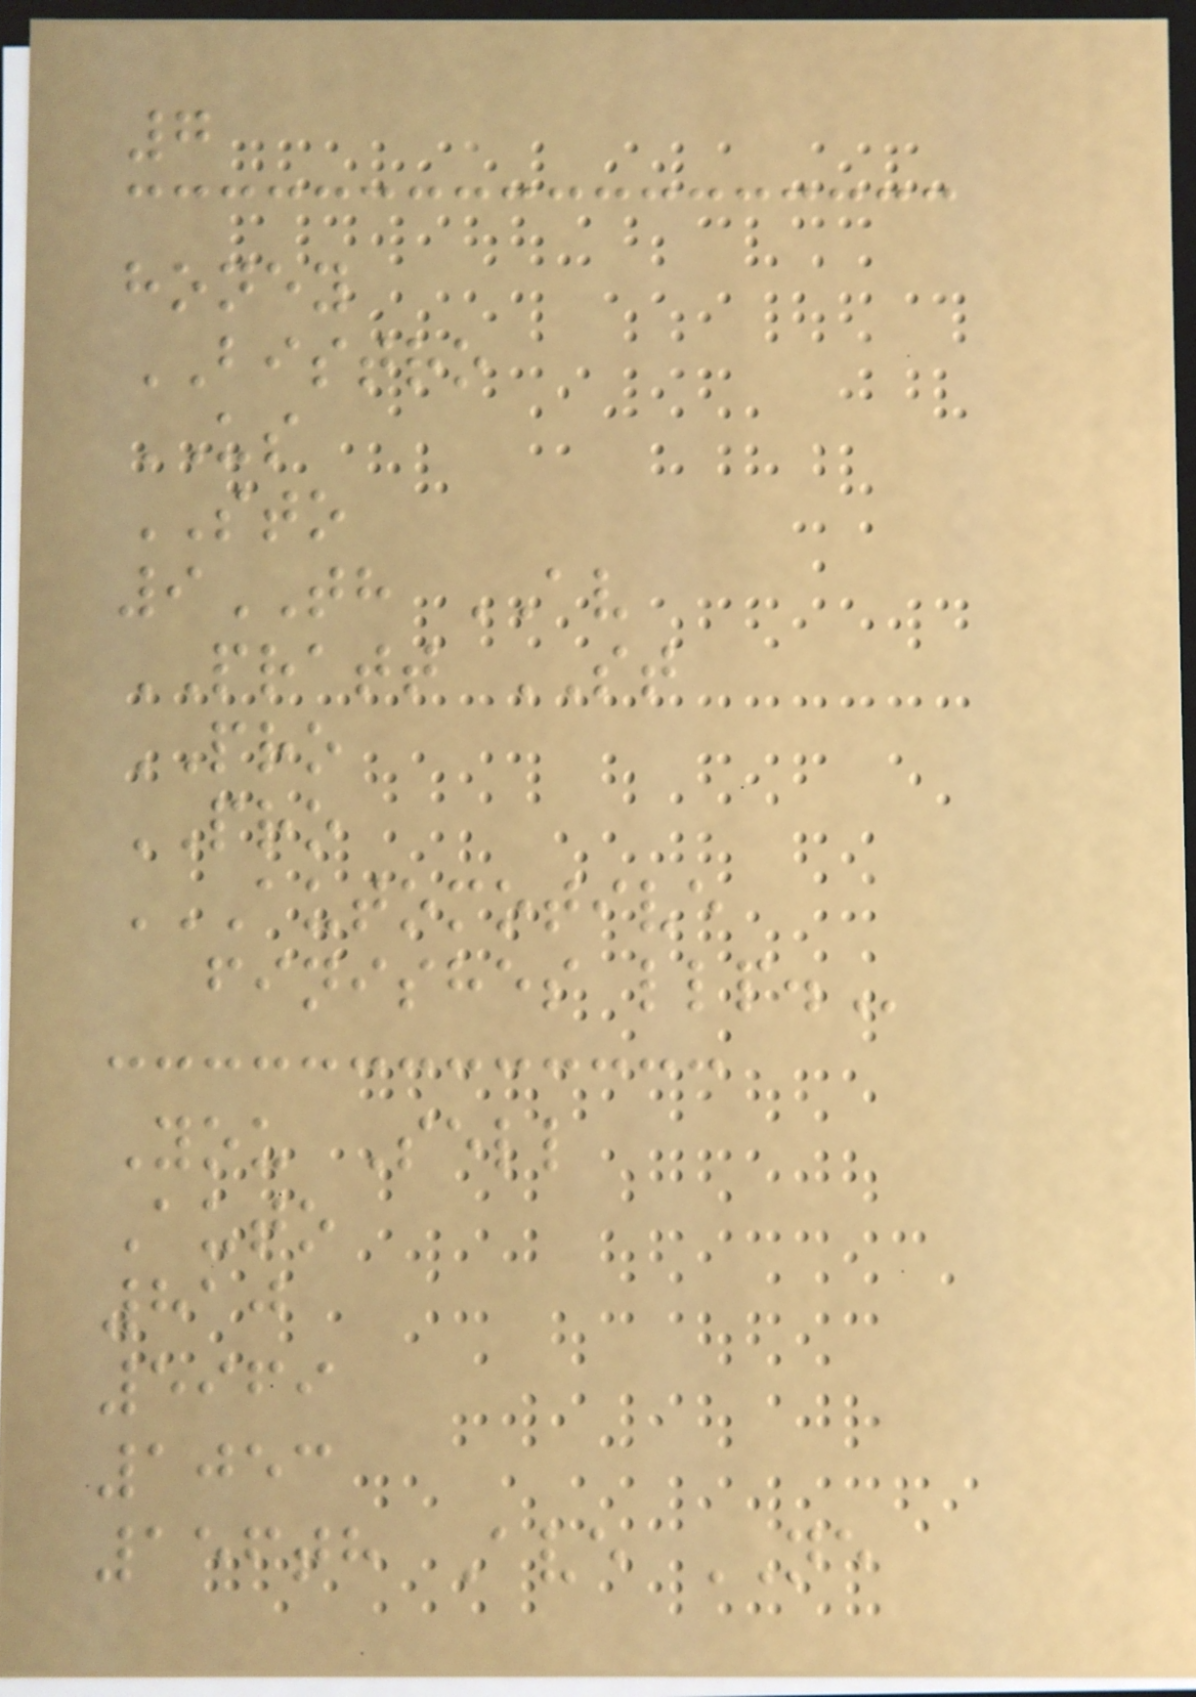7
honey
BISTRO
US
STO
9TH AV
PRATT ST
PRO
PRO
AUTOMOTIVE
FINISHES LLP.
You Sell
Auto
810
5969
1053
156th Ave NE
